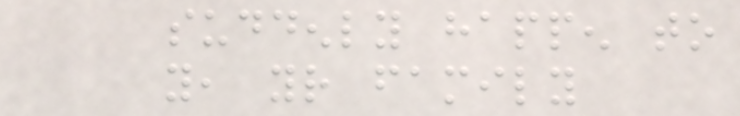suddenly happen to
you, your family
